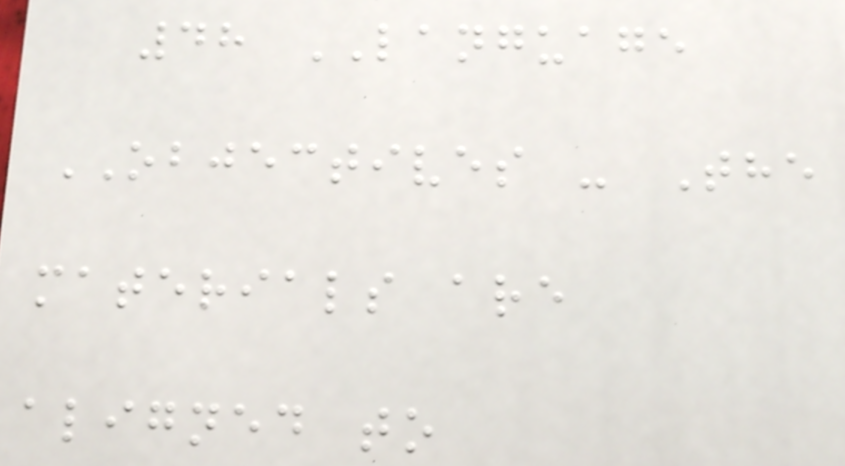48 LANGUAGE
OBJECTIVES - The
materials are
aligned to
